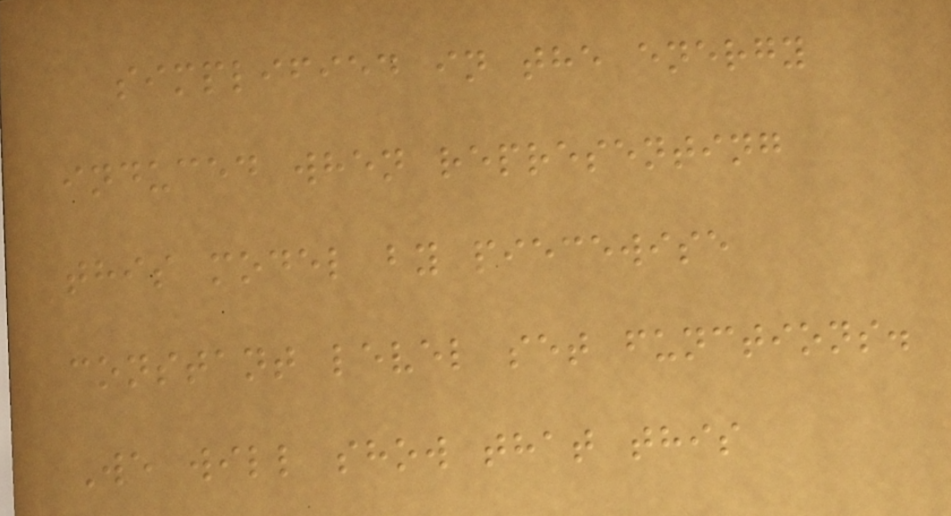simplified in the energy
induced when representing
this model by piecewise
constant level set functions.
We will show that this
